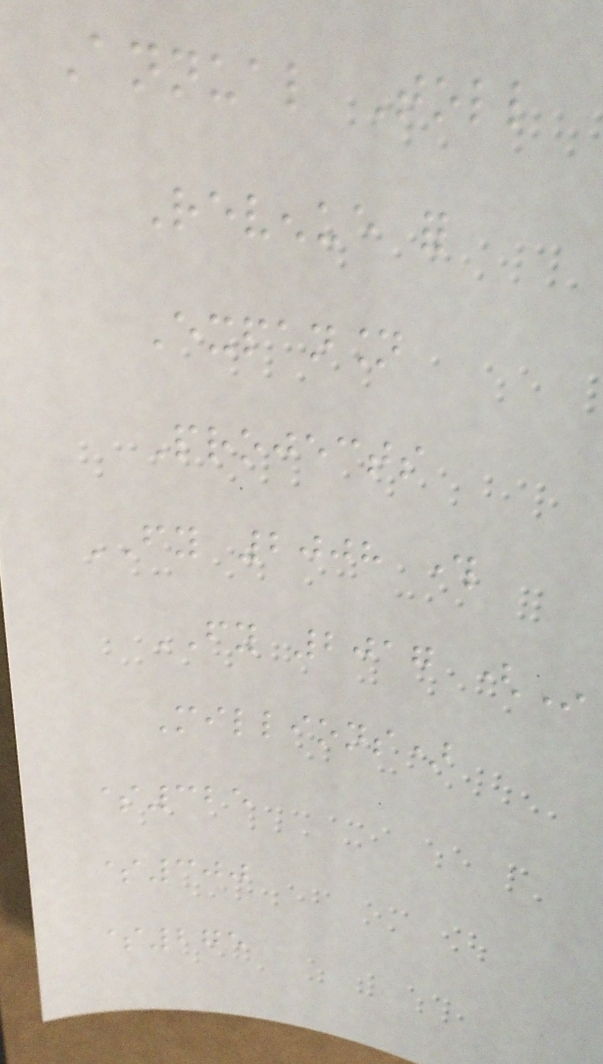Annual Toll
Revenue for
Expansion
Projects
FY 2008 through
FY 2017 (In
Millions)
$325
$300
$275
